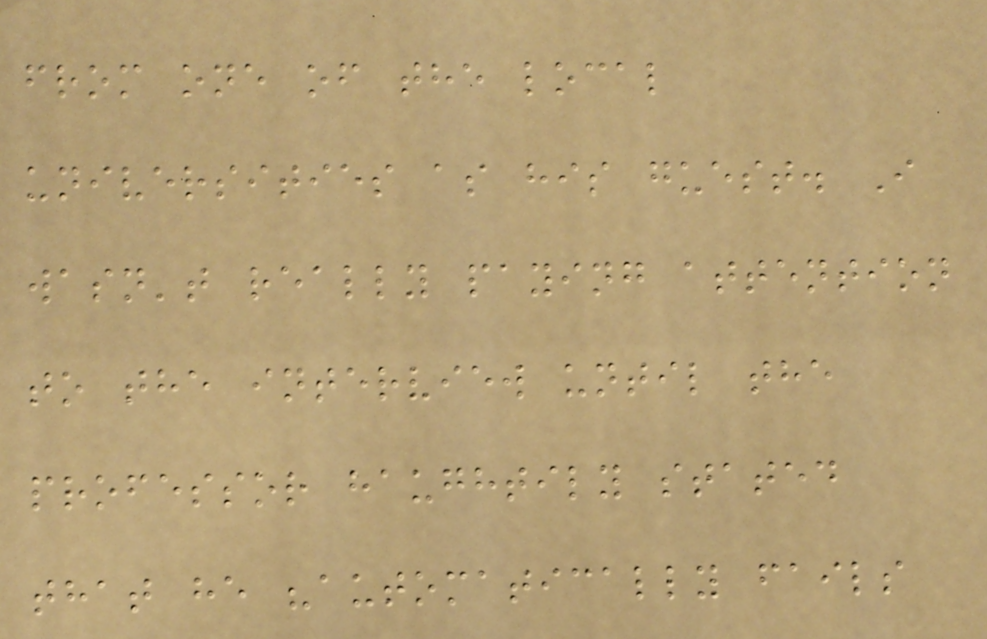from one of the local
universities as his guest. I
wasn't really paying attention
to the interview until the
professor haughtily stated
that he "automatically fails
